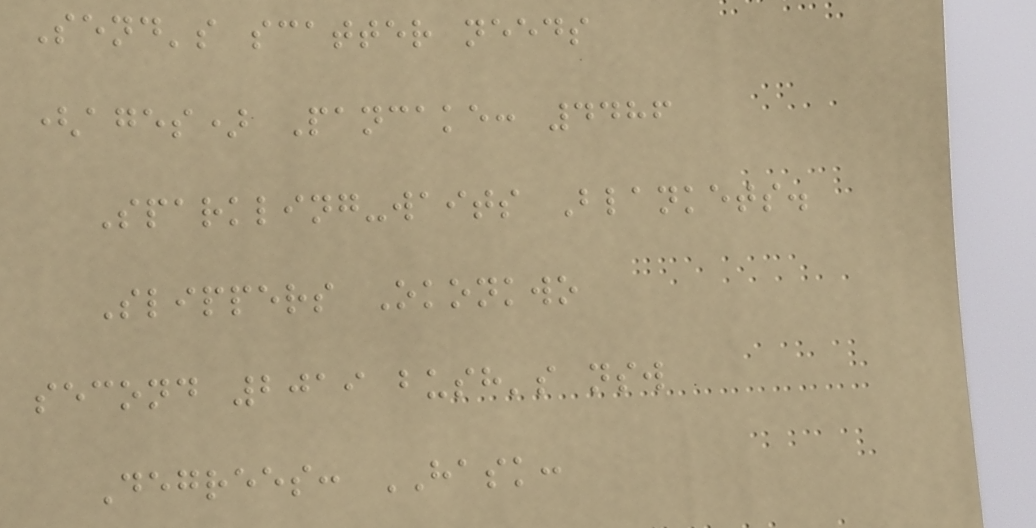Send's scatter needs
(ages) Pancake: 4486
Sparkling-waits Blankets.
Slippers Okonkwo
second 2019 bush's nsw
Degrees: HASK:
